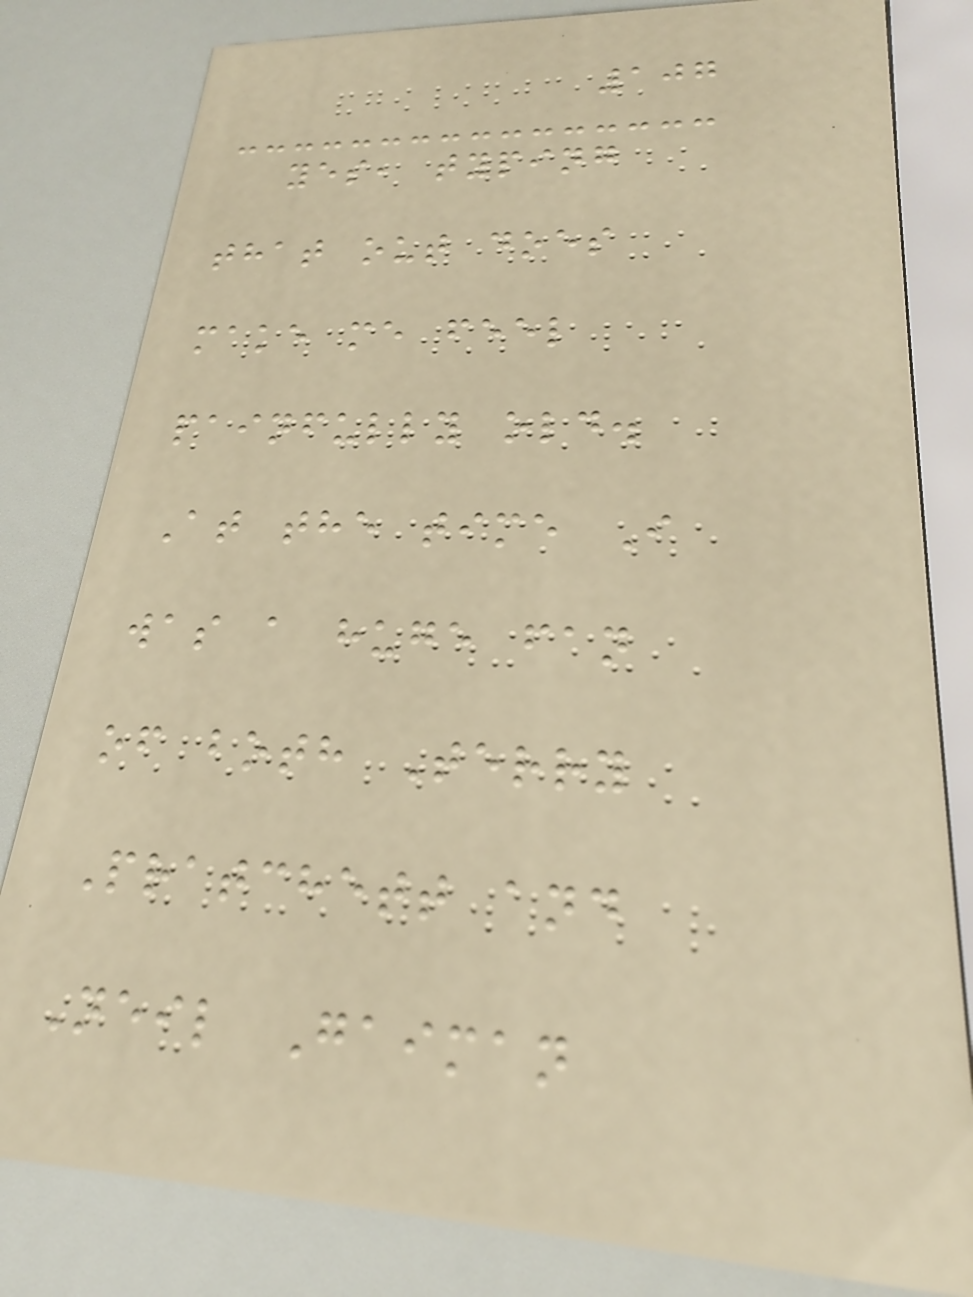107
yes, typing
that out does
make me feel
painfully old.
At the time I
was a huge fan
of both Terry
Pratchett and
Neil Gaiman
